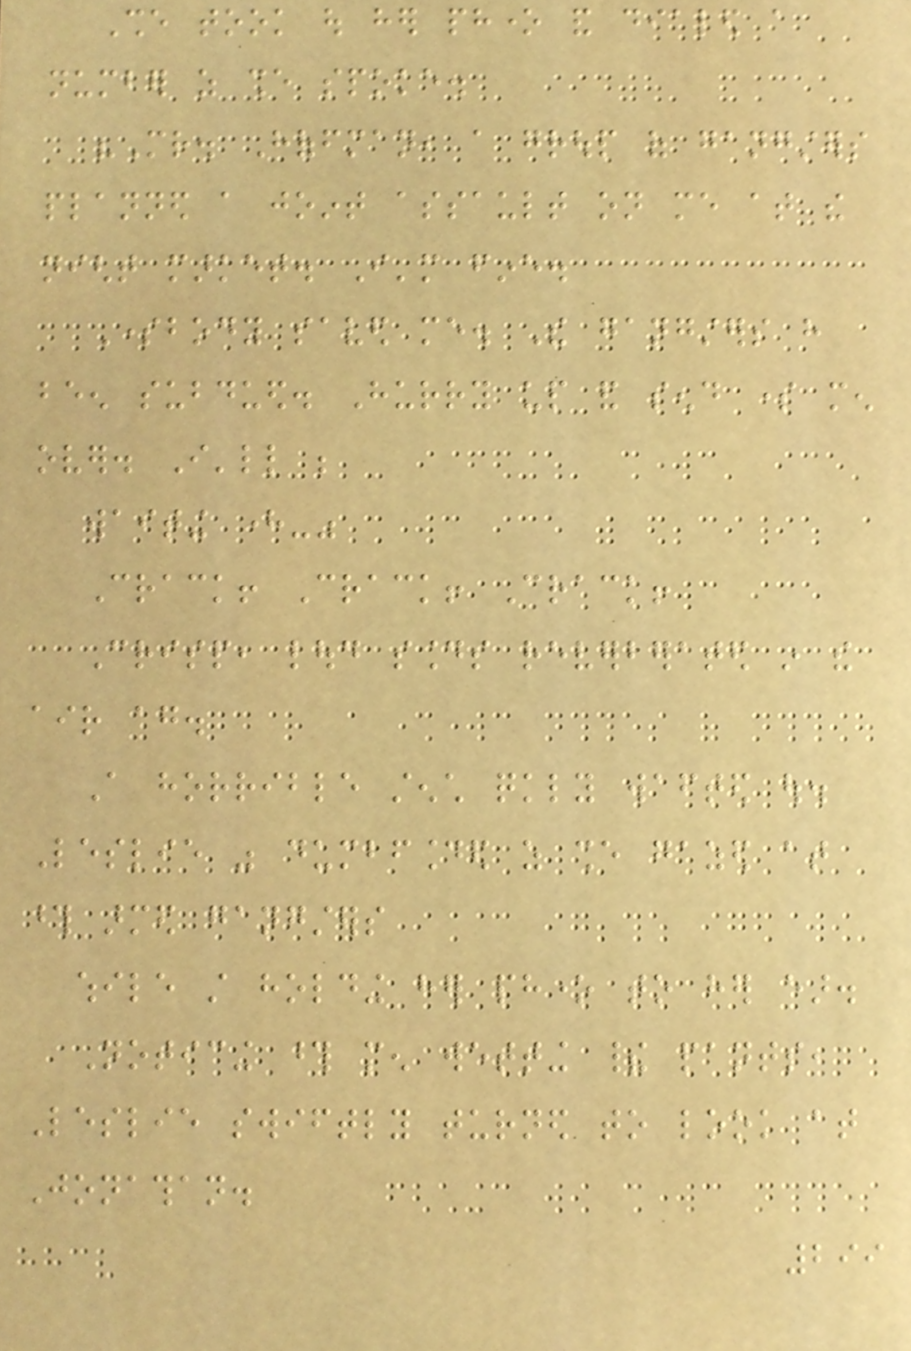She took out her phone and dialed a
number as she spoke.
"Mr. Hoffman, a group of gangsters
planned a joint assault on me at the
night market. I'm fine.
Somebody saved me. The gangsters have
been subdued. Hurry up and send some men
over. I'll be
waiting here-"
Crack! Crack! Crack!
Crisp, loud sounds reverberated in the
air again.
A horrible stench quickly wafted out.
Leslie was dumbfounded as she gazed at
those armed gangsters
while still holding her phone to her ear.
Noticing those men wetting their pants,
Leslie swiftly turned to look at
Jonathan.
299
